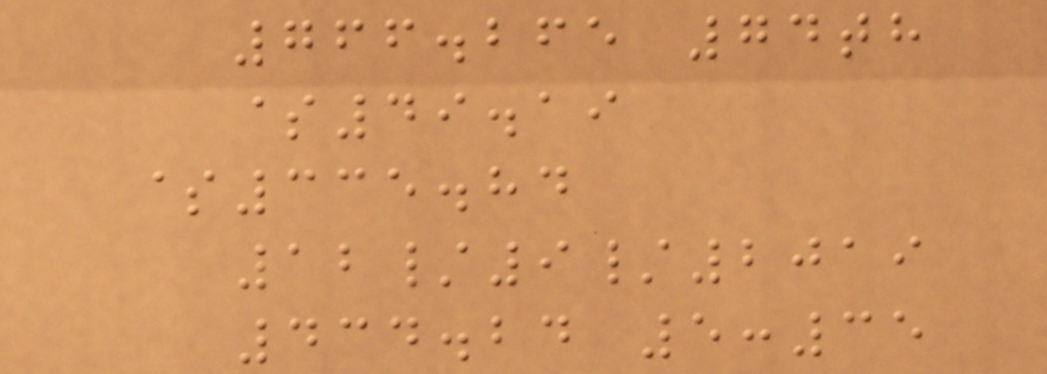766.265 74th
$49.19
$335.84
12/9/2019
434.24 5:35
